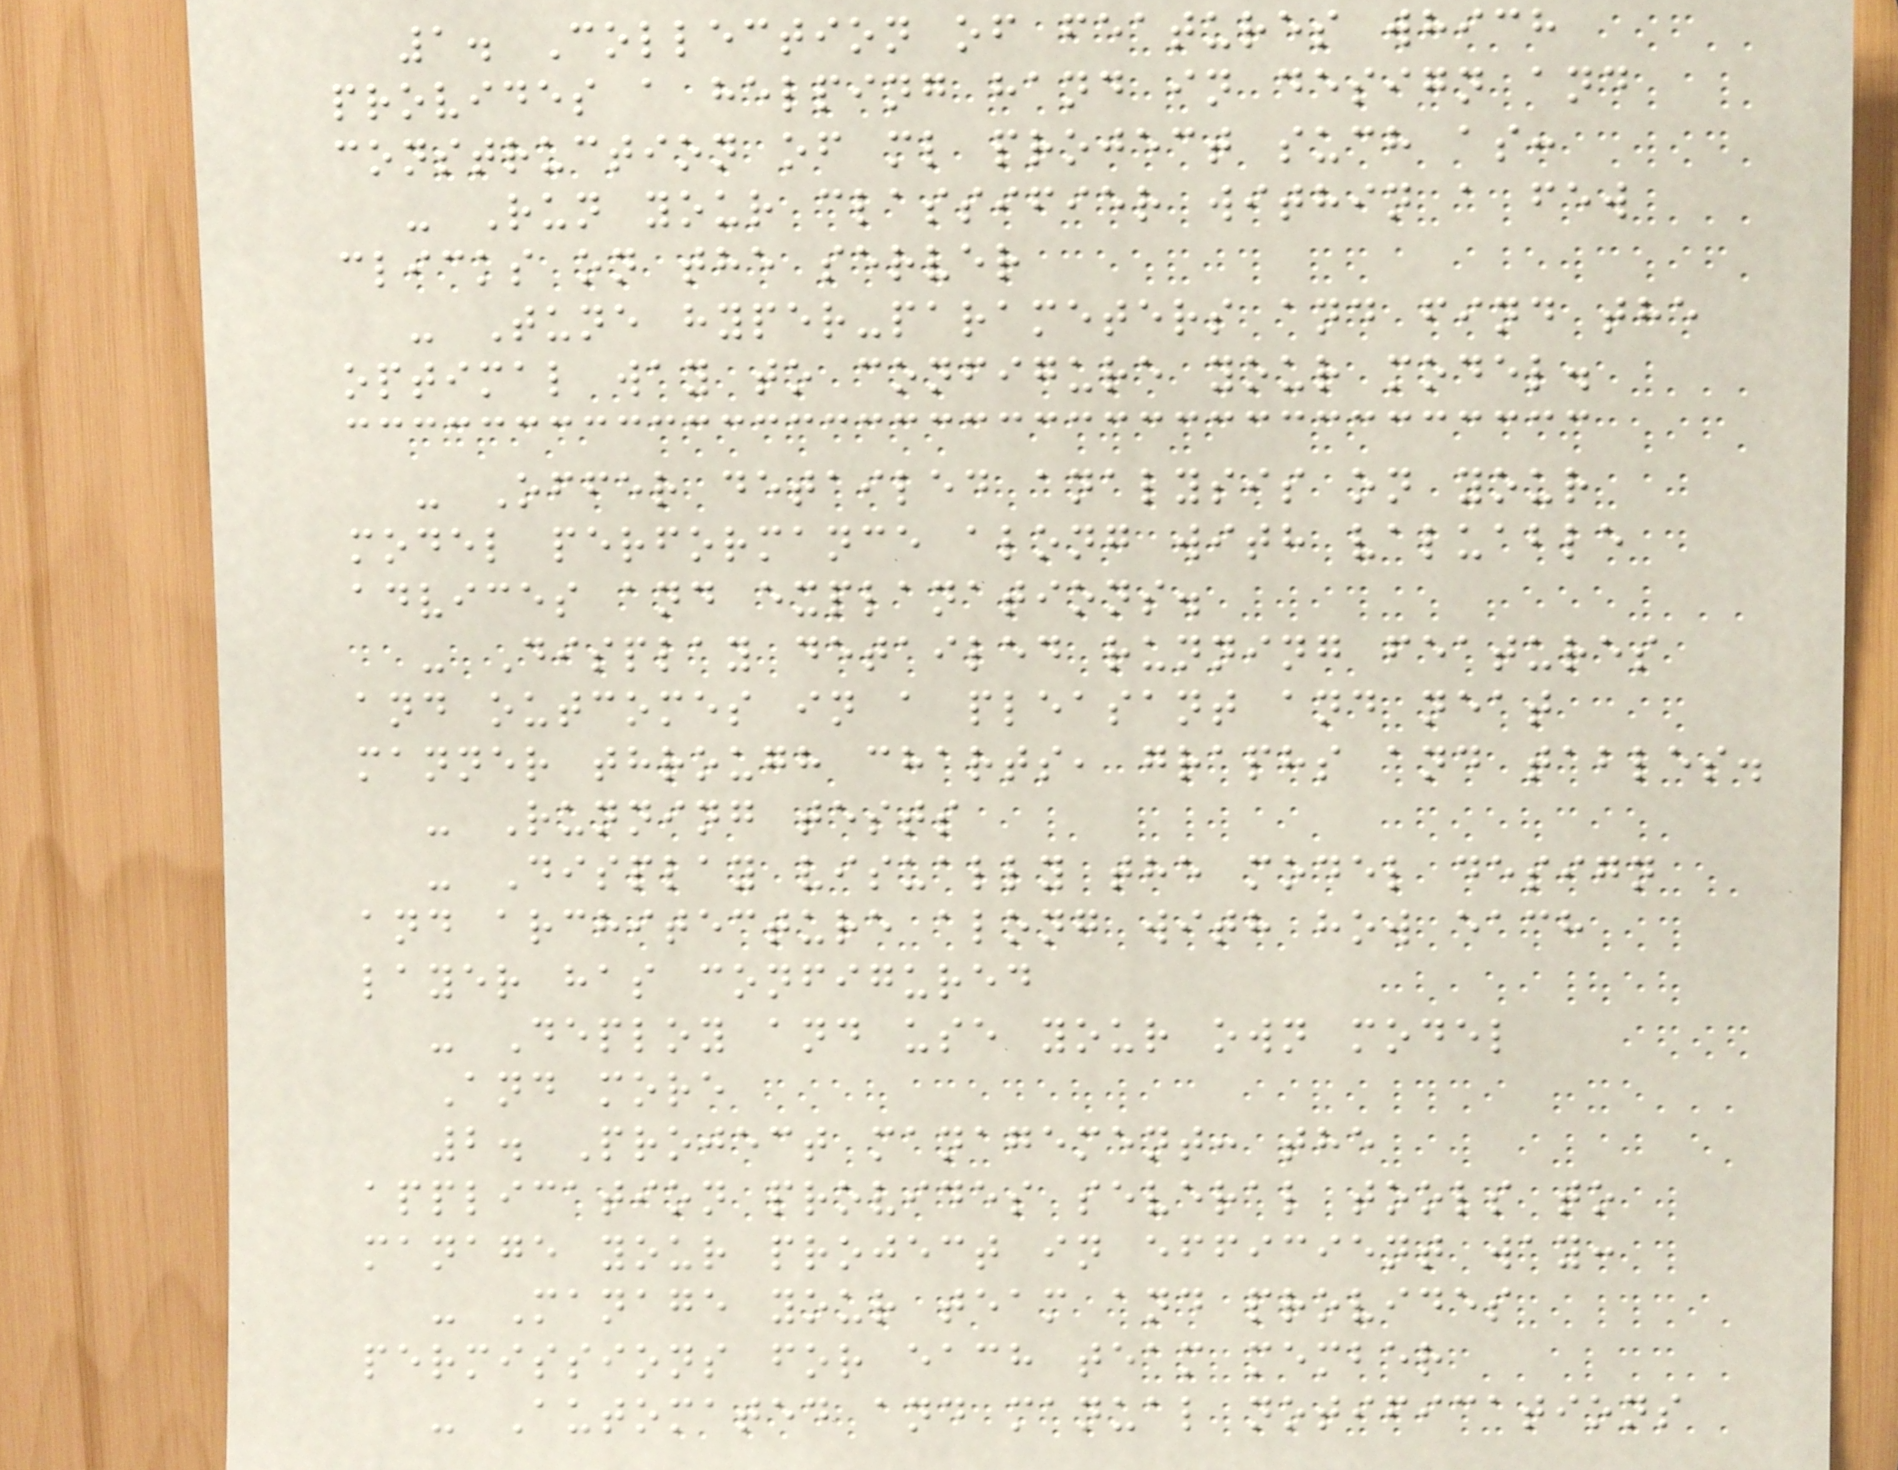1. Collection of features which
provides a helping hand in design and
construction of ml project such as:
- Run your classifier within a few
clicks on the server
- Tune hyper-parameters and find the
optimal way to configure your model.
- Offer detailed analysis on your
model performance along with valuable
advices and explanations.
- Display detailed running features
and outcomes in a pleasant and neat
manner through charts, graphs and tables.
- Running tests
- Display visually the model design
and architecture along with how each
layer has configured
- Deploy and use your own model
And more
2. Project management: the
application provides several tools to
manage your project in efficient way:
- Manage your team and provides
permissions for each team member
- Automated and manual notifications
